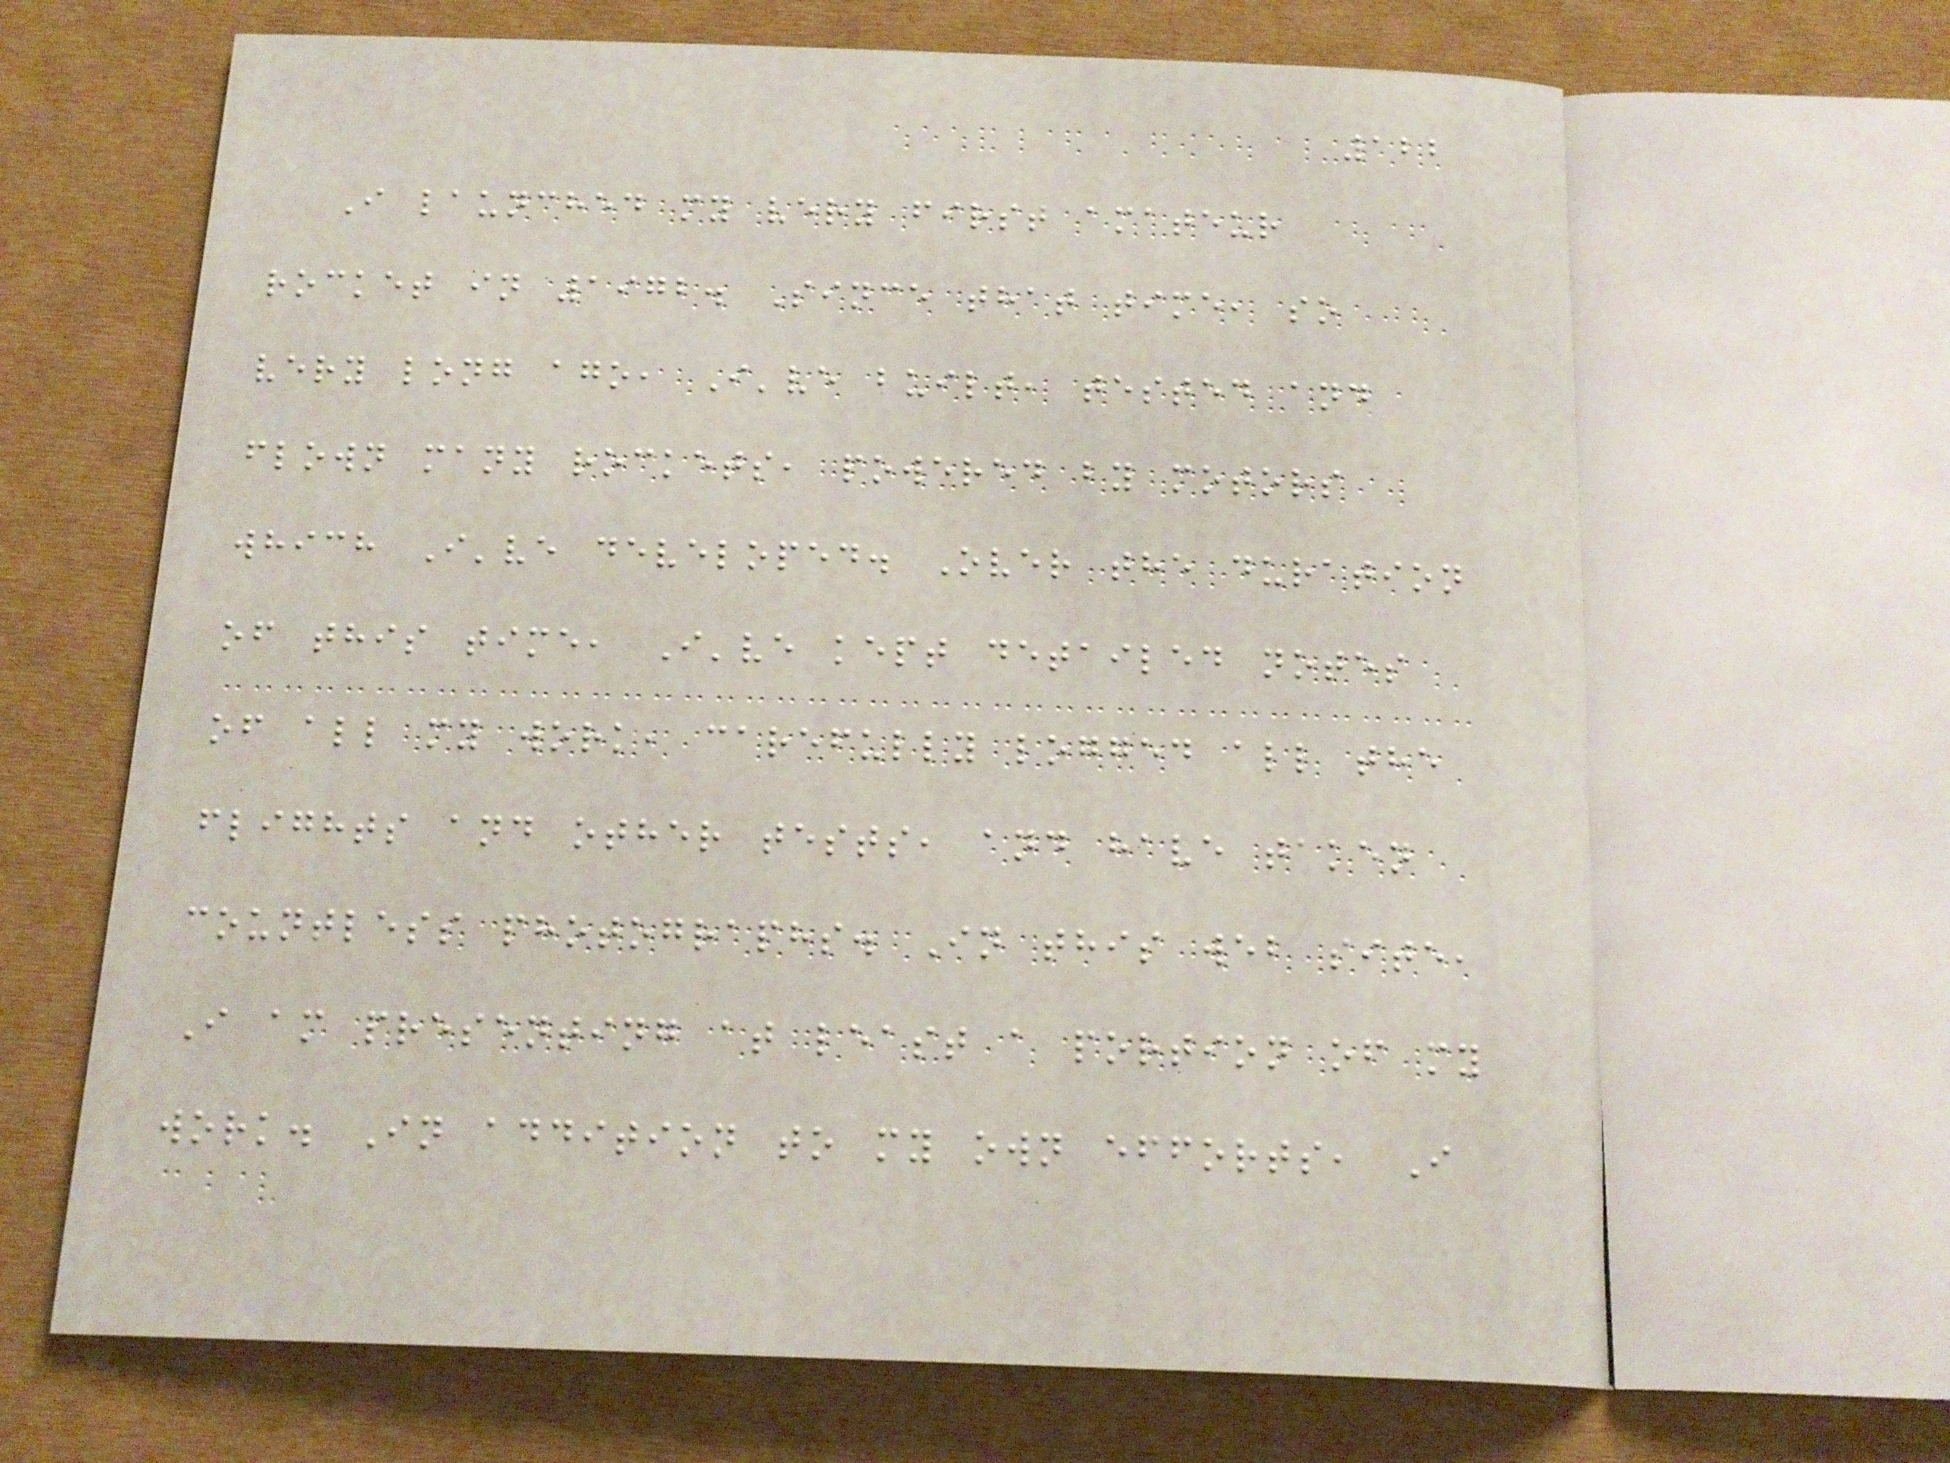122
I launched my very first amateur
rocket in 1972. Since that time, so
very long ago, I've built, tested and
flown many rockets, powered by motors
which I've developed. Over the duration
of this time, I've kept detailed notes
of all my work, carefully logged all the
flights and other tests, and have taken
countless photographs. In this web site,
I am presenting at least a portion of my
work. In addition to my own efforts, I
